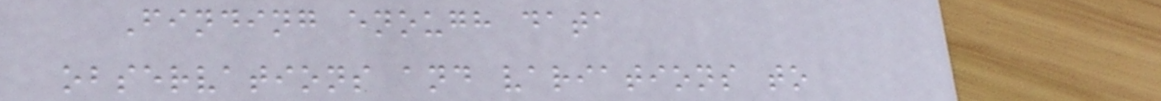Finding enough data
observations and variations to
